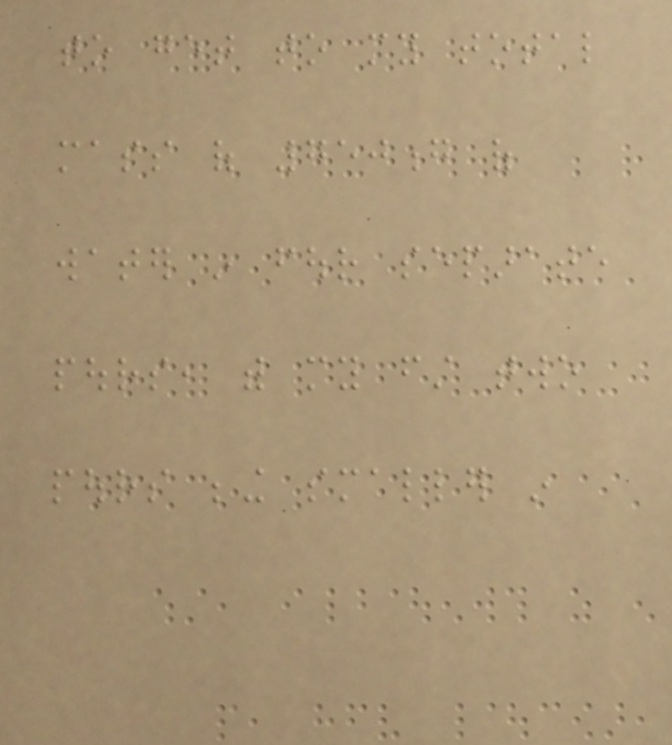to get to my total
mass of 750g of
water in four separate
pours, with my first two
pours being smaller in
